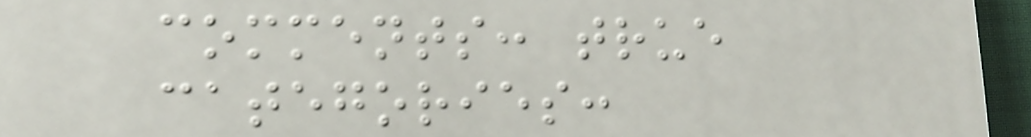comments: true
categories:
